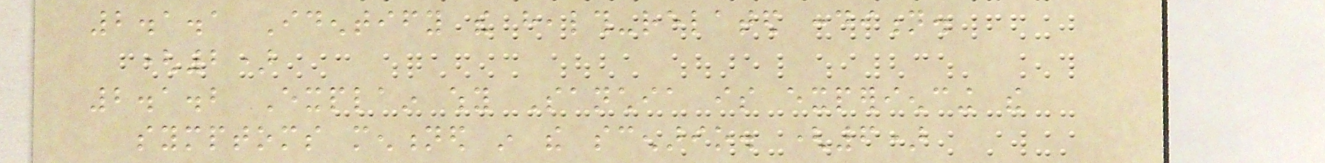2.1.1 Identify the health-related condition.
(2)
2.1.2 Explain why Sanchia is experiencing the
symptoms mentioned in the scenario. (6)
